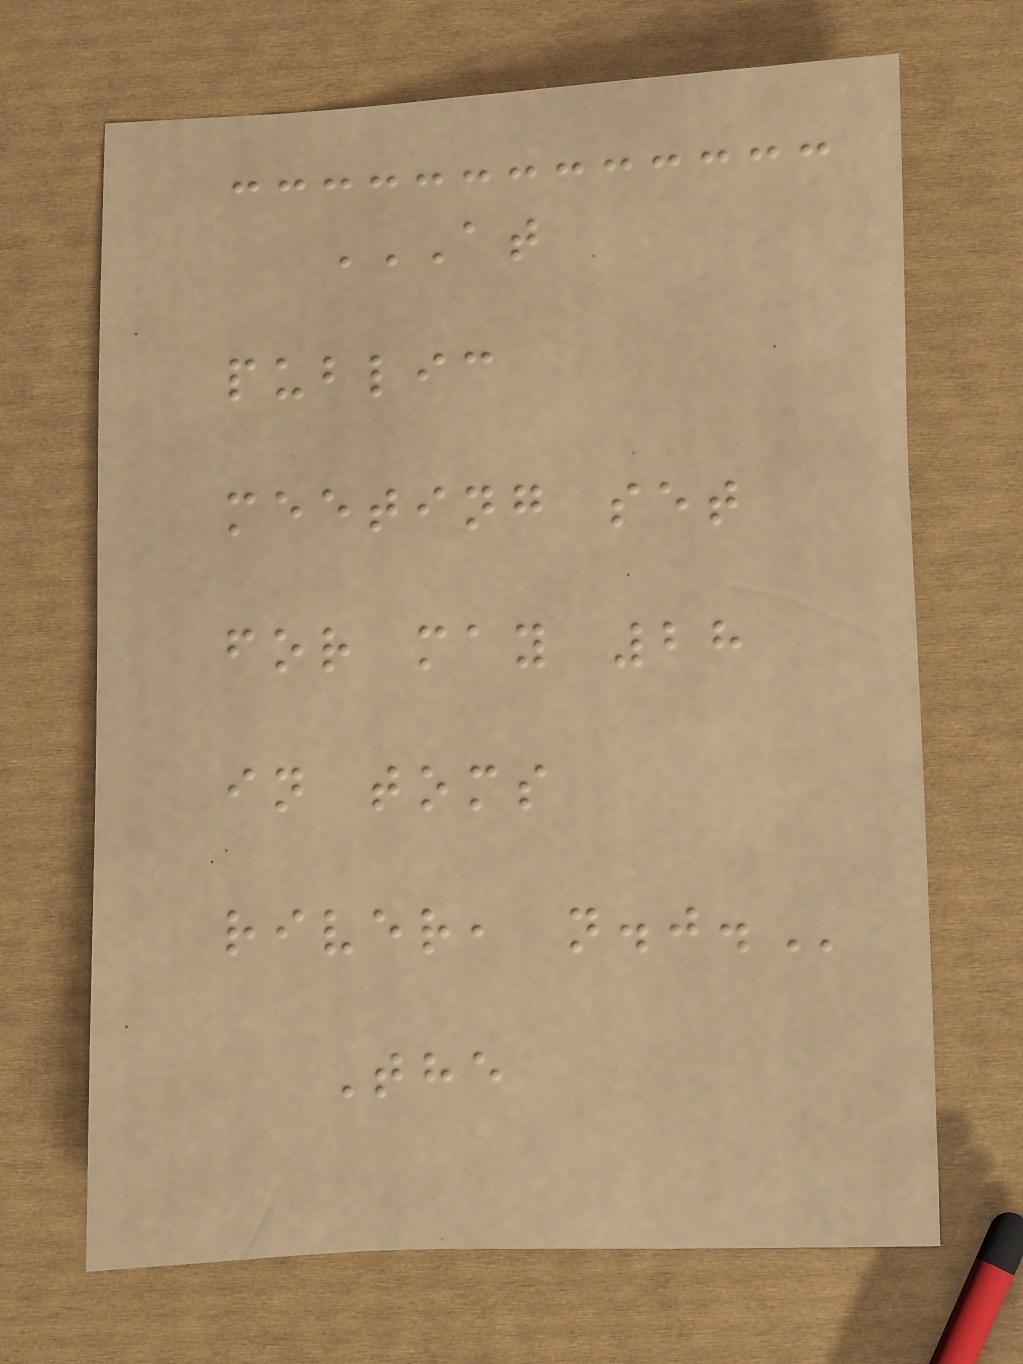AT
PUBLIC
MEETING SET
FOR MAY 28
IN TOMS
RIVER, N.J.
The
